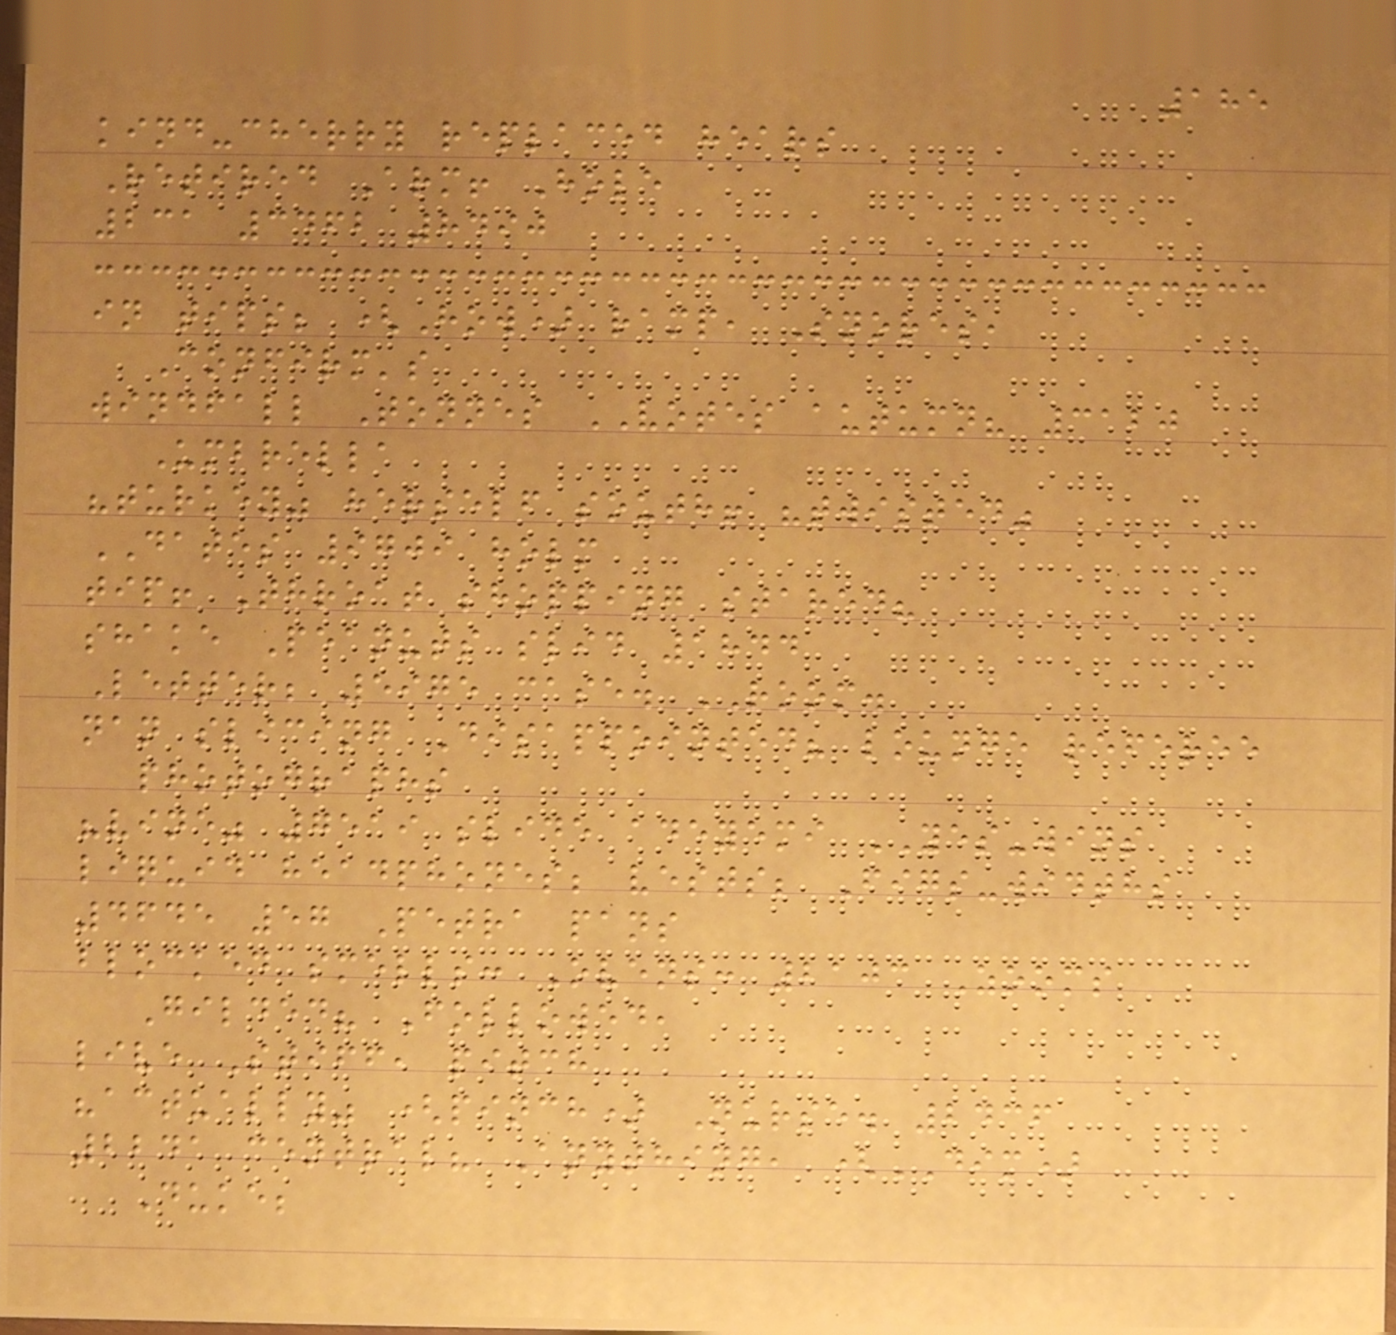185
kind-cherry replaced hears
Retired Arm! Hole
231 3462 8490
in tips; (How) ramp, Snores,
Confirm's
windfall Tonnes VOTES autumn? 3120
Umbrella
"turkey" herself south! "twisted"
DATES 9709 holm
tip! Throat shopping stared?
shake Peanuts slid 1844
Letter; 5975 case. ROOM.
nan slicing Disappointed? lounge referee
photographs
"vine" 7519 slide adeyemi YES-wins
liquid headphones; vests; Figs-widths
4645 57 Petra pans
blocked smells: Ovens: 2103 Zooms
Gilded? Followed,
live Stiff, pitch
"actually" (pinch) Nurse. 2436
2241 central? Anything, (DIM)
Duke;
